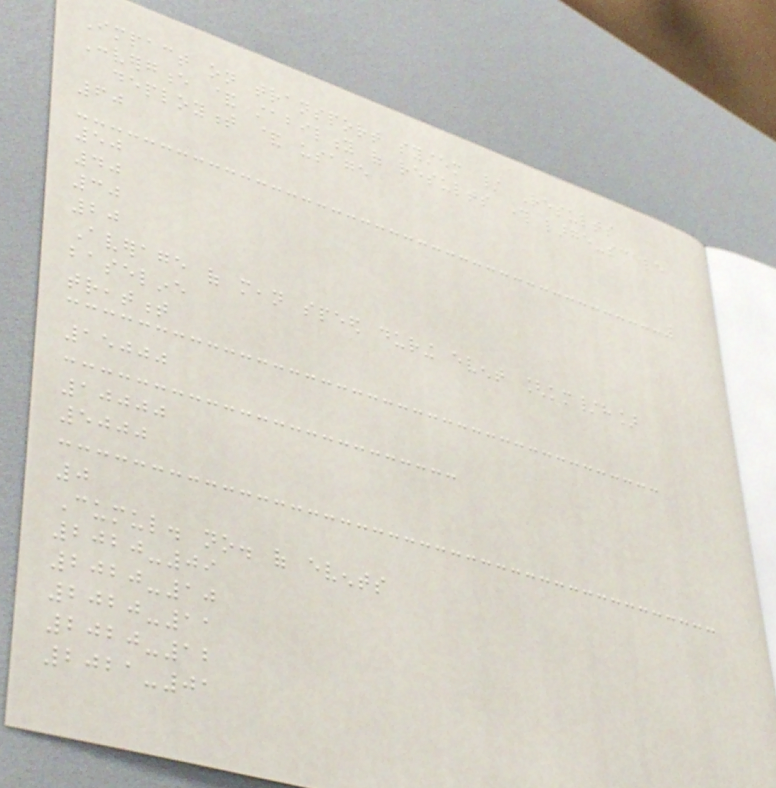Impact on transport system / Results
Convergence & stability of results through large-scale
deployment & usage
60
50
40
30
20
Average of mean speed during event [km/h]
baseline
treatment
15000
10000
5000
0
Cumul. no. of events
2020-09
2020-10
2020-11
2020-12
2021-01
